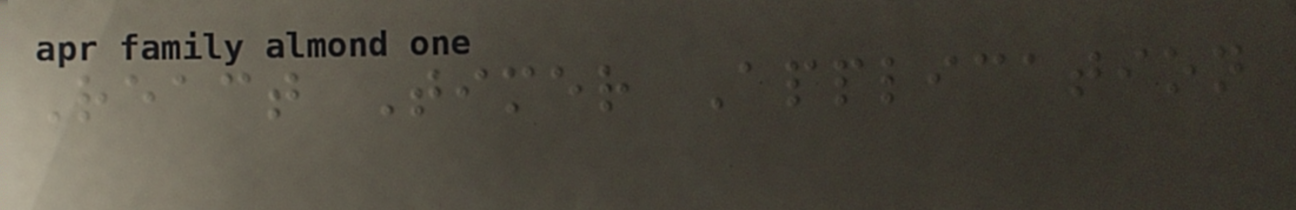React Timer Application
